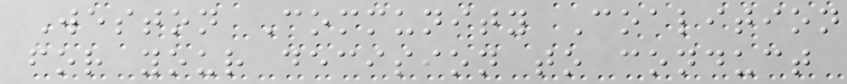Weston Community Coalition
for your decision to conduct
